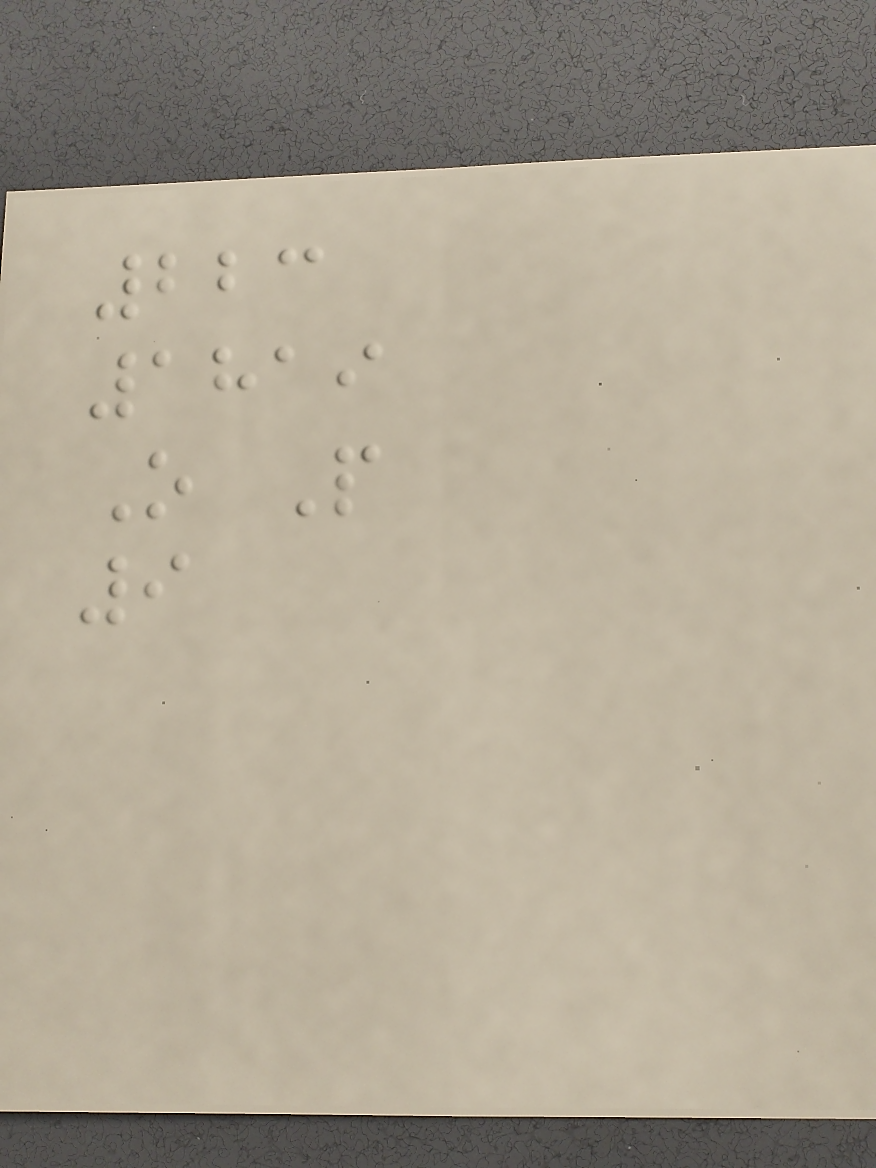223
1819
O P
9
